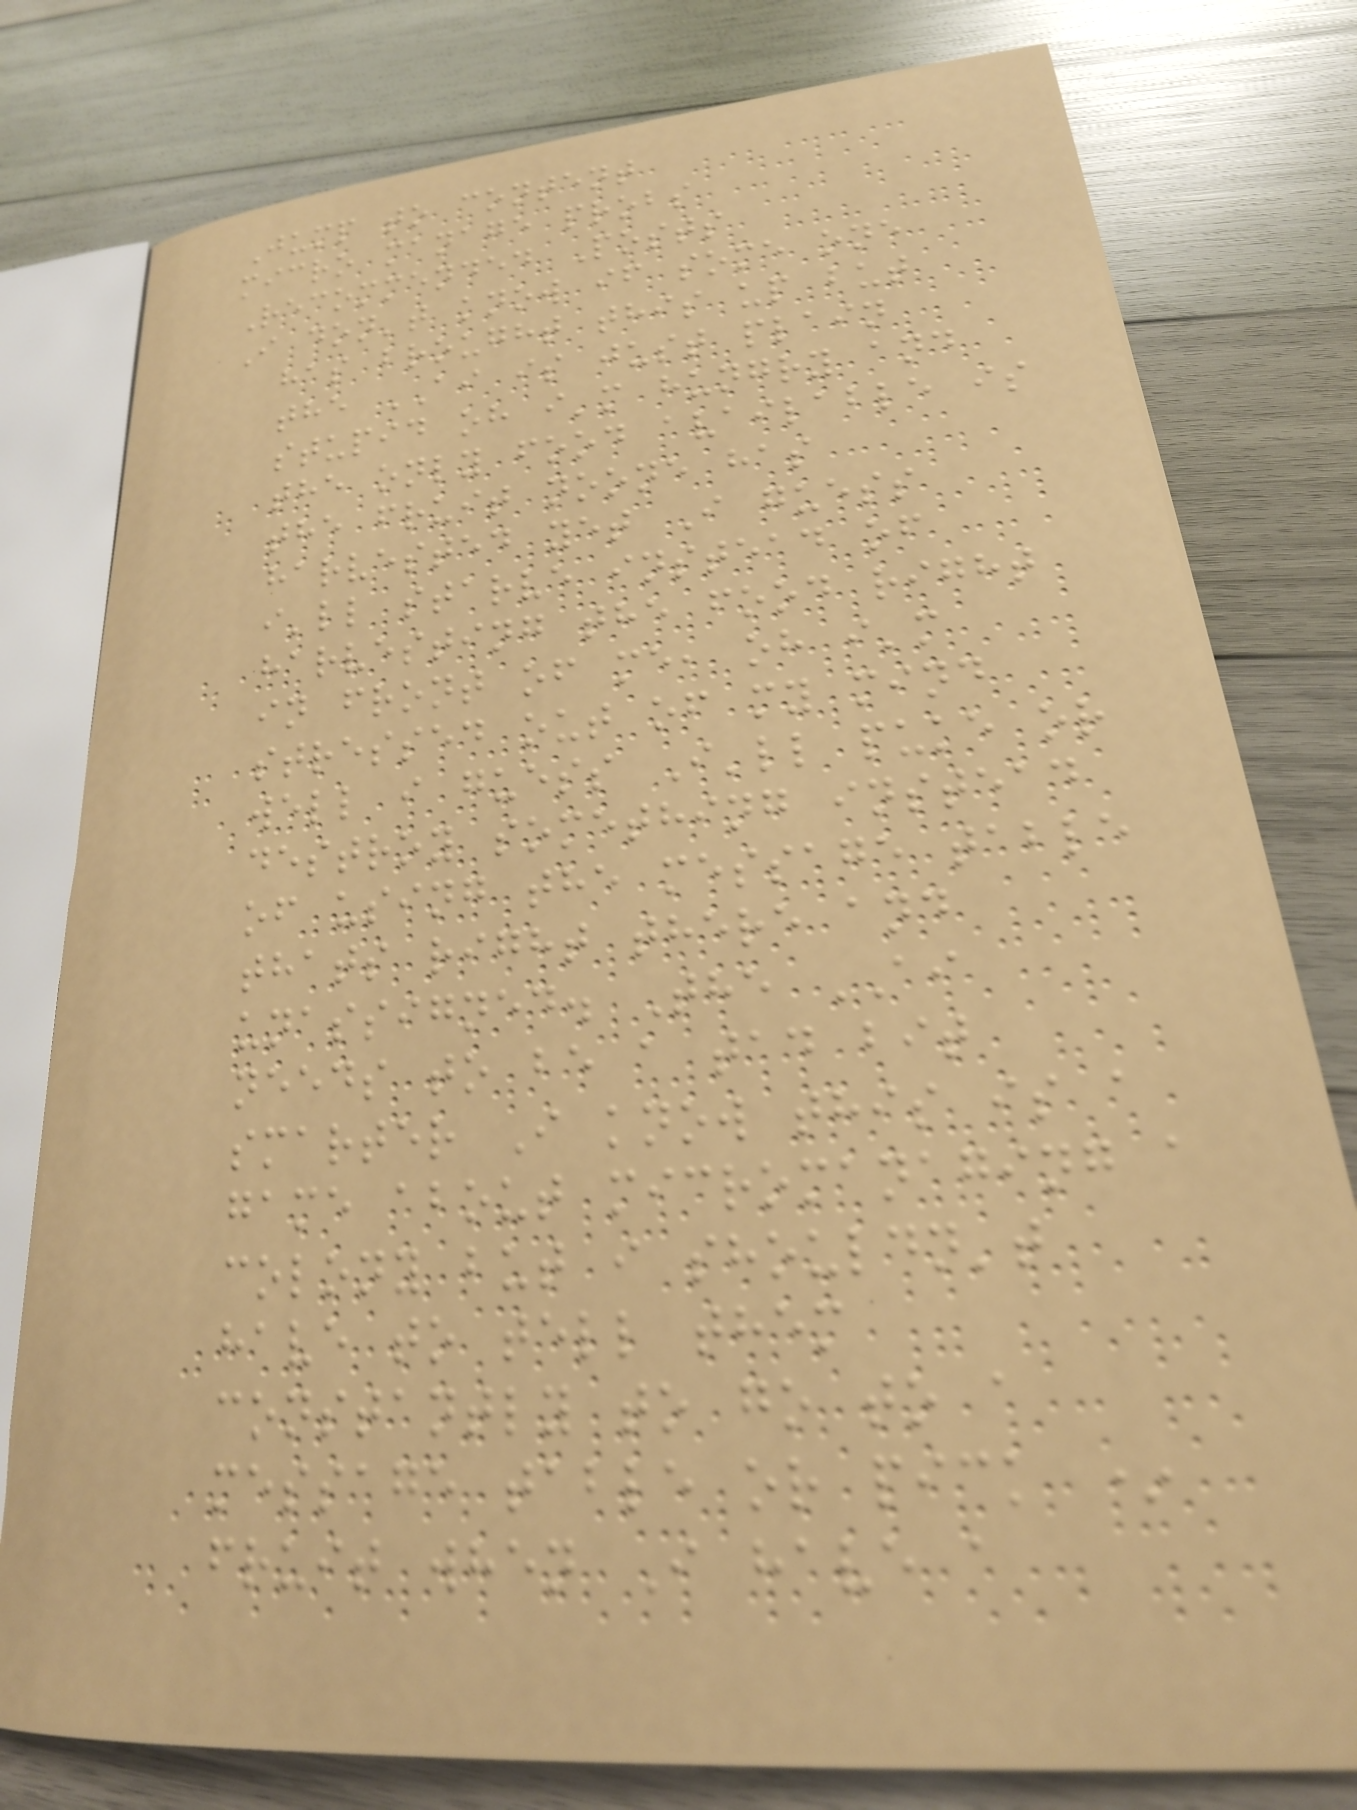Jump to content
micro manage probs
Recommended Posts
I don't know if some one
has brought this up but
the AI is just plain
stupid oh i'm hungry and
the only food available is
the fruit noone has
harvested yet I guess
i'll starve instead of
harvesting the food right
in front of me, oh i'm
stressed out of my mind
well i guess I'll puke or
destroy something instead
of using the message table
thats right there and
unassigned. The AI
needs to be a tad bit
smarter I know this is a
game about micromanaging a
colony but i shouldn't
have to tell them
constantly to go to a
message table or pick *
fruit when I have a
